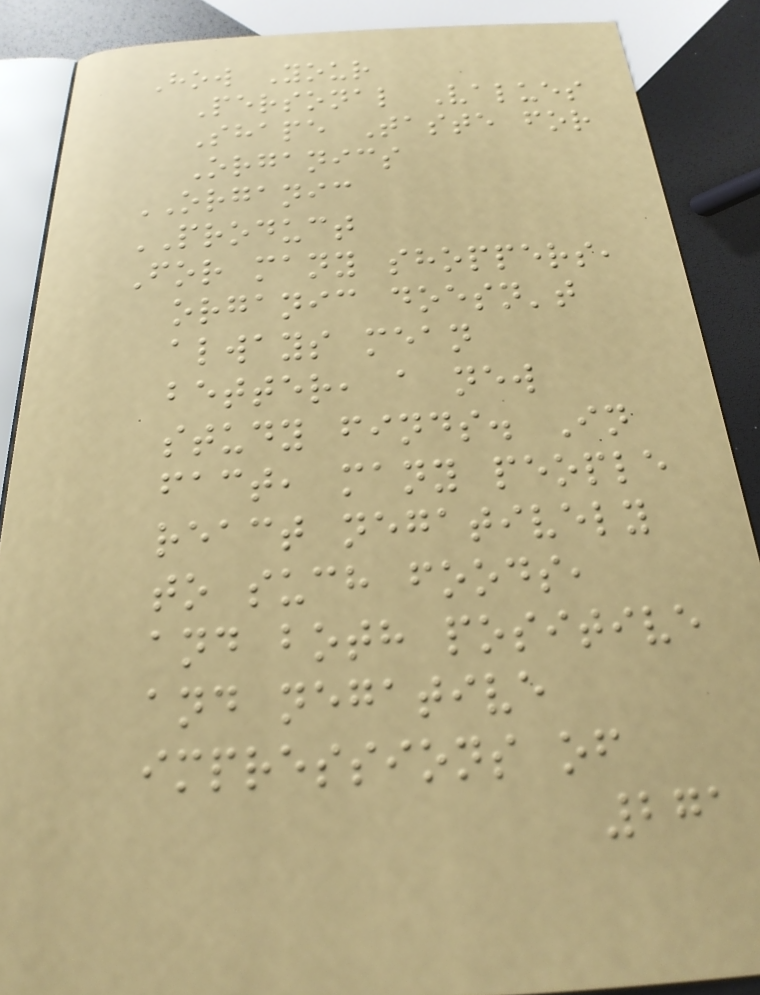How Your
Personal Values
Shape Taste for
Organics
ORGANIC
PRODUCT
For many shoppers,
organic doesn't
always mean
better, a new
study finds. In
fact, many people
react negatively
to such foods,
and both positive
and negative
impressions of
271
